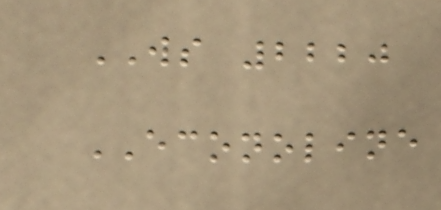WS 2220
ECONOLINE
